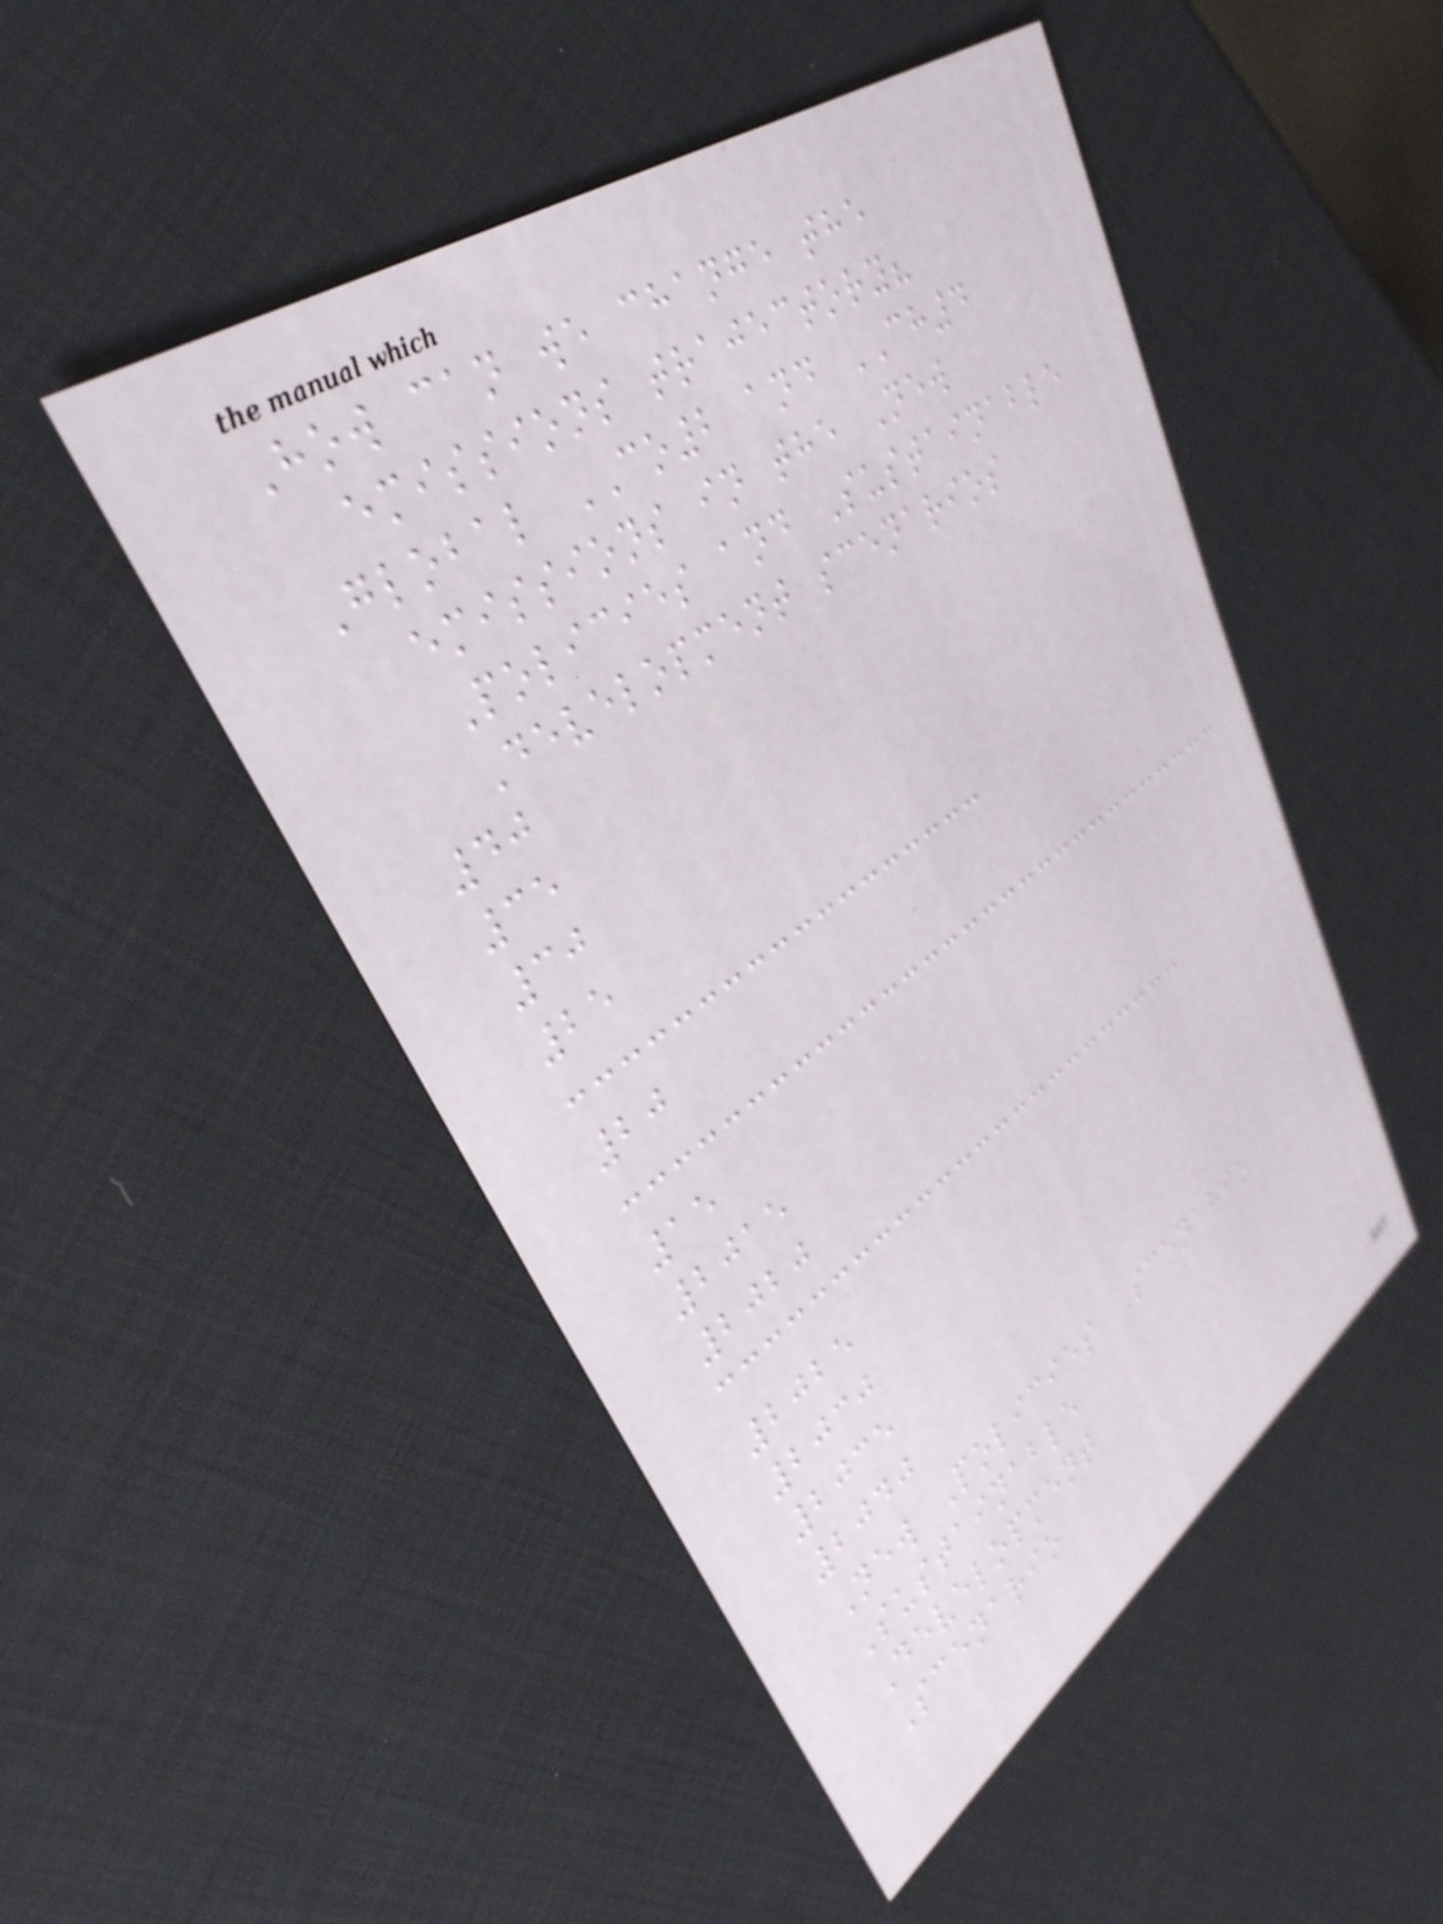How can we change the
emissions trajectory?
Global CO2 and CH4
emissions in the New
Policies and Sustainable
Development scenarios
40
35
30
25
20
15
2015
2020
2025
2030
2035
2040
New Policies Scenario
Sustainable
Development
Scenario
